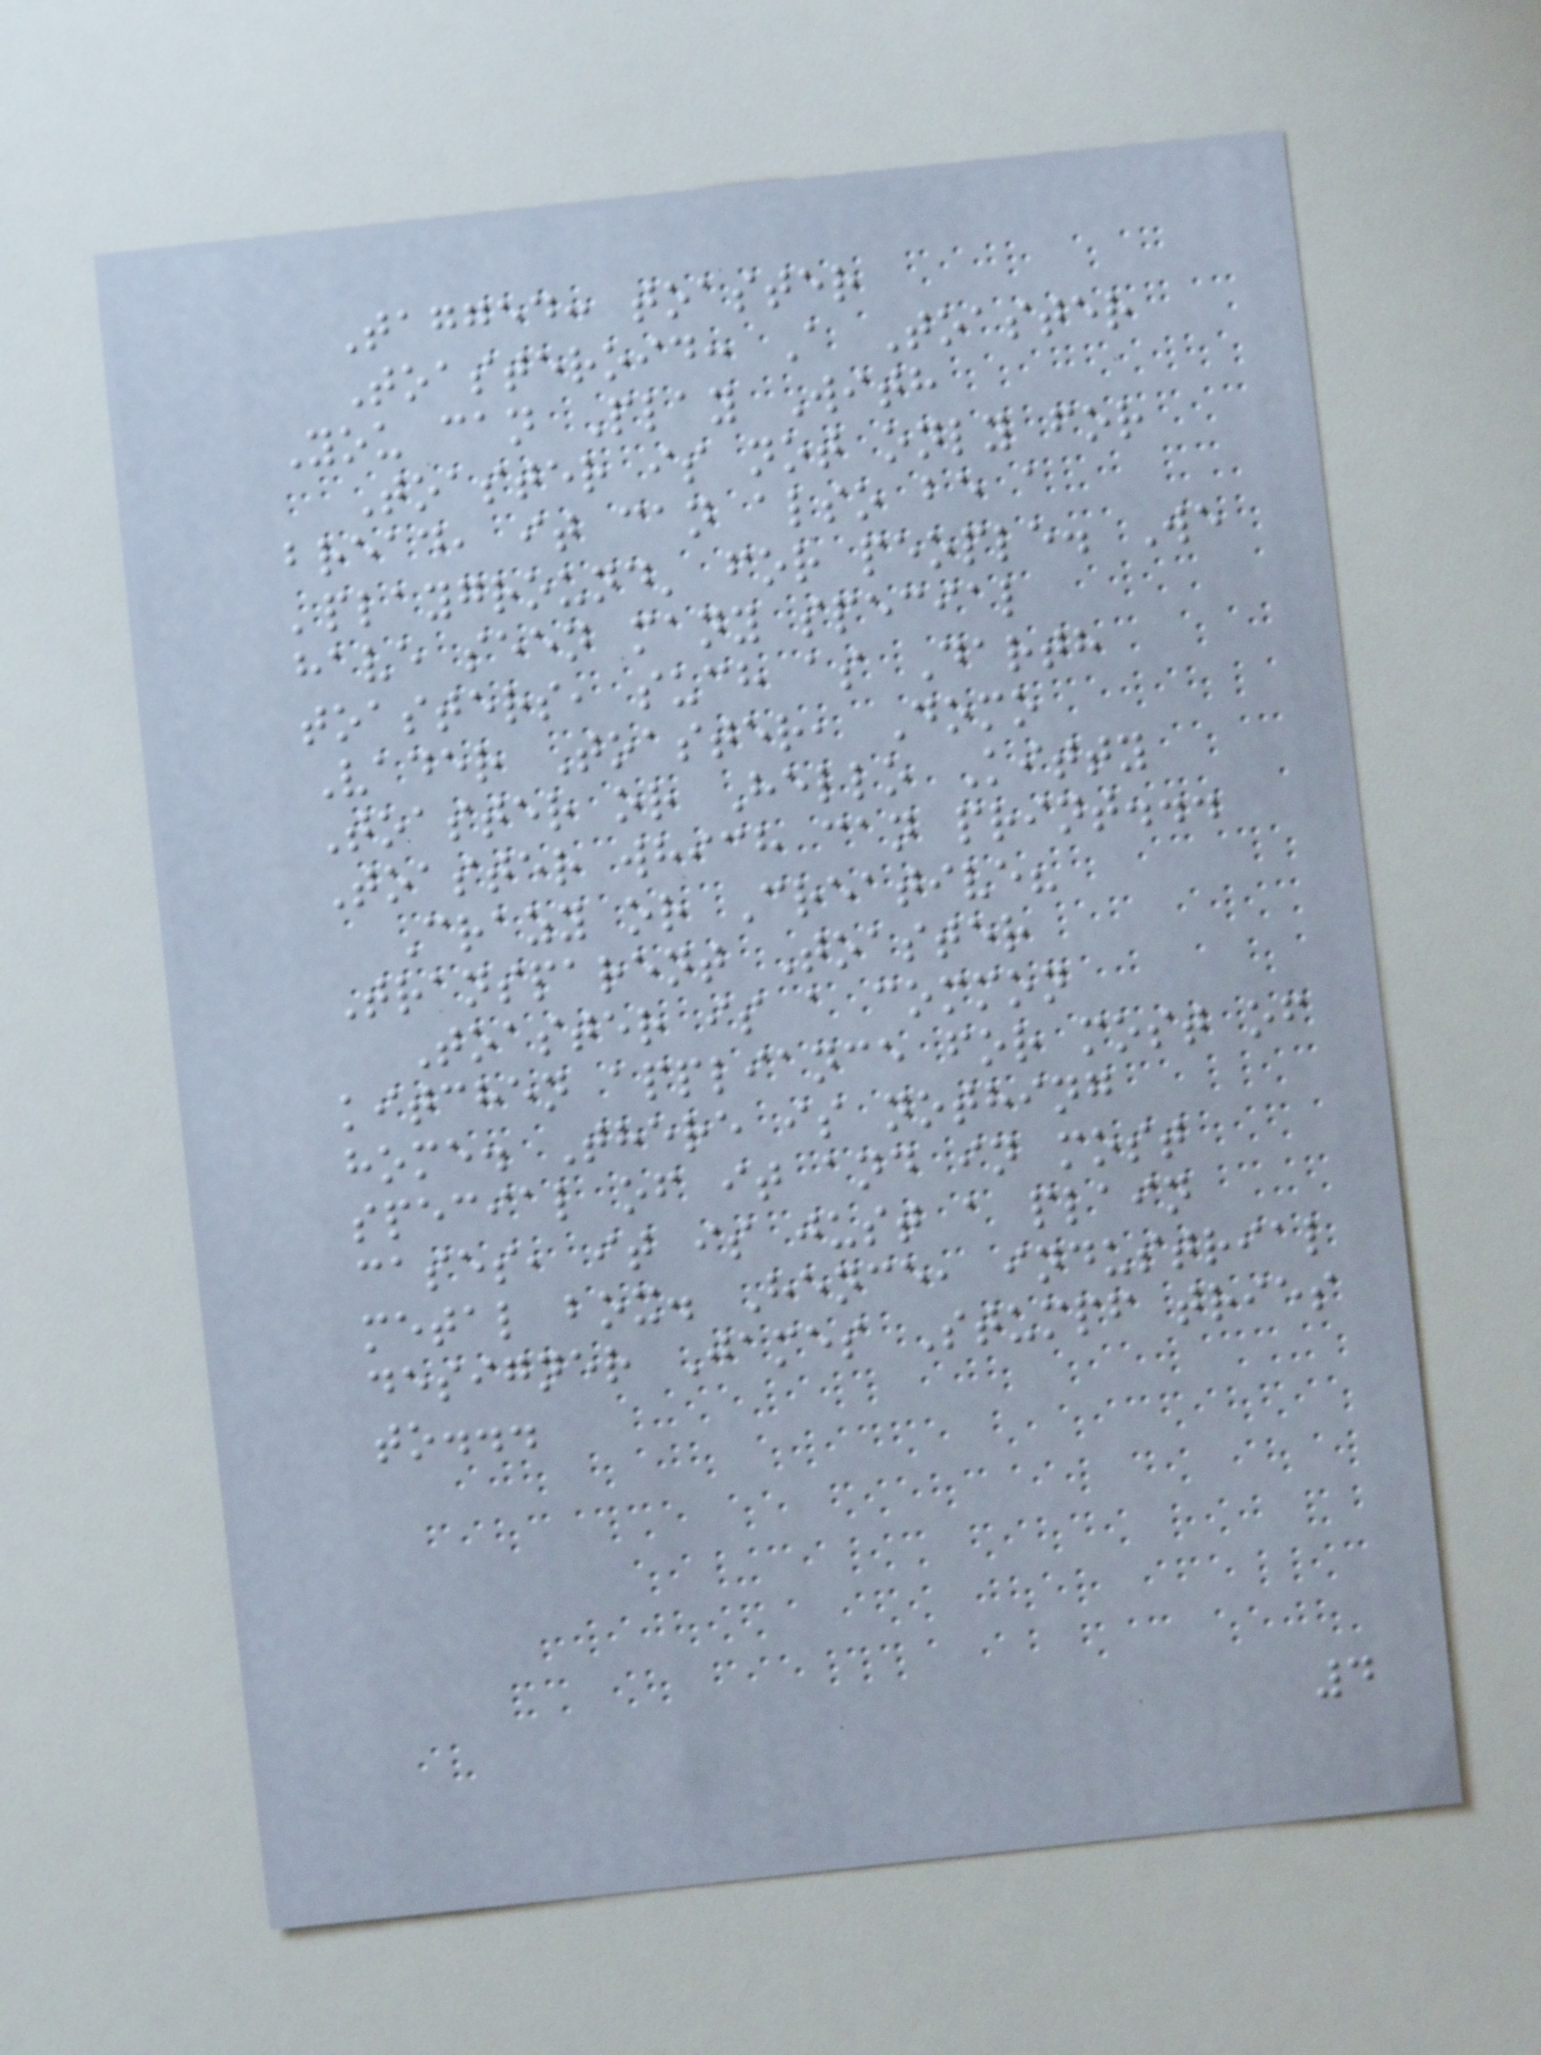Tagged: toaster
Toasteroid: A Toaster
You can Play With
Toaster is not only for
bread, it can also be a
'playground' for people. We
have seen many special
toasters, such as Darth
Vader Toaster, Domo
Toaster or Hello Kitty
Toaster which can print...
Crazy or Creative?
Transparent Toaster
Toaster is a common
kitchen appliance for most of
home. There is nothing
special of it and in most
cases, it is just a plain
metal box. Hence, industrial
designer James Stumpf tries
to...
4
